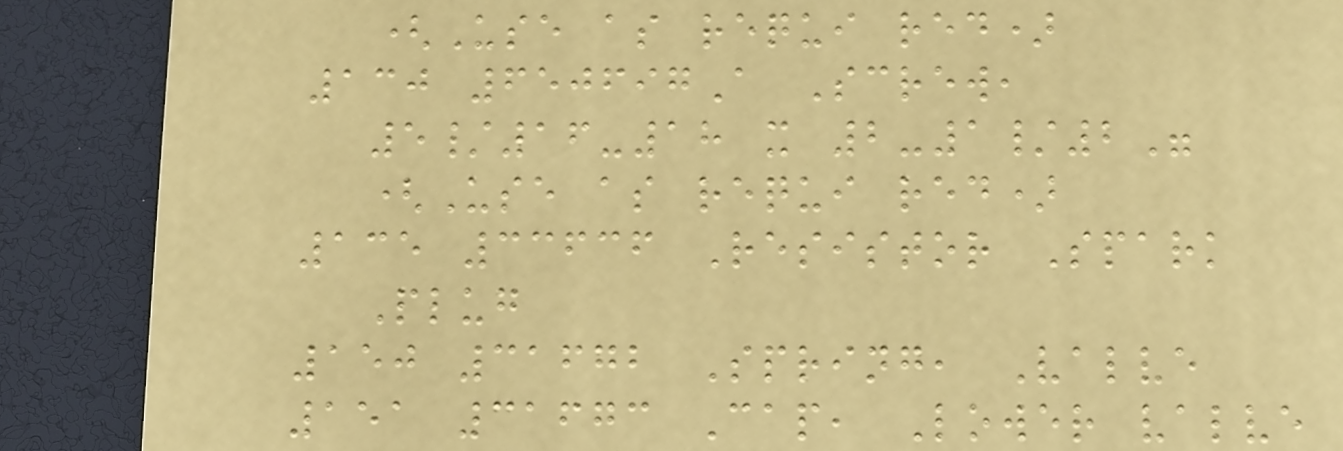(Use as requi red)
130 650697A Screw,
5/16-18 x 2-1/2"
(Use as requi red)
135 33636 Resistor Spark
Plug
150 31672 Spring, Valve
151 31673 Cap, Lower valve
